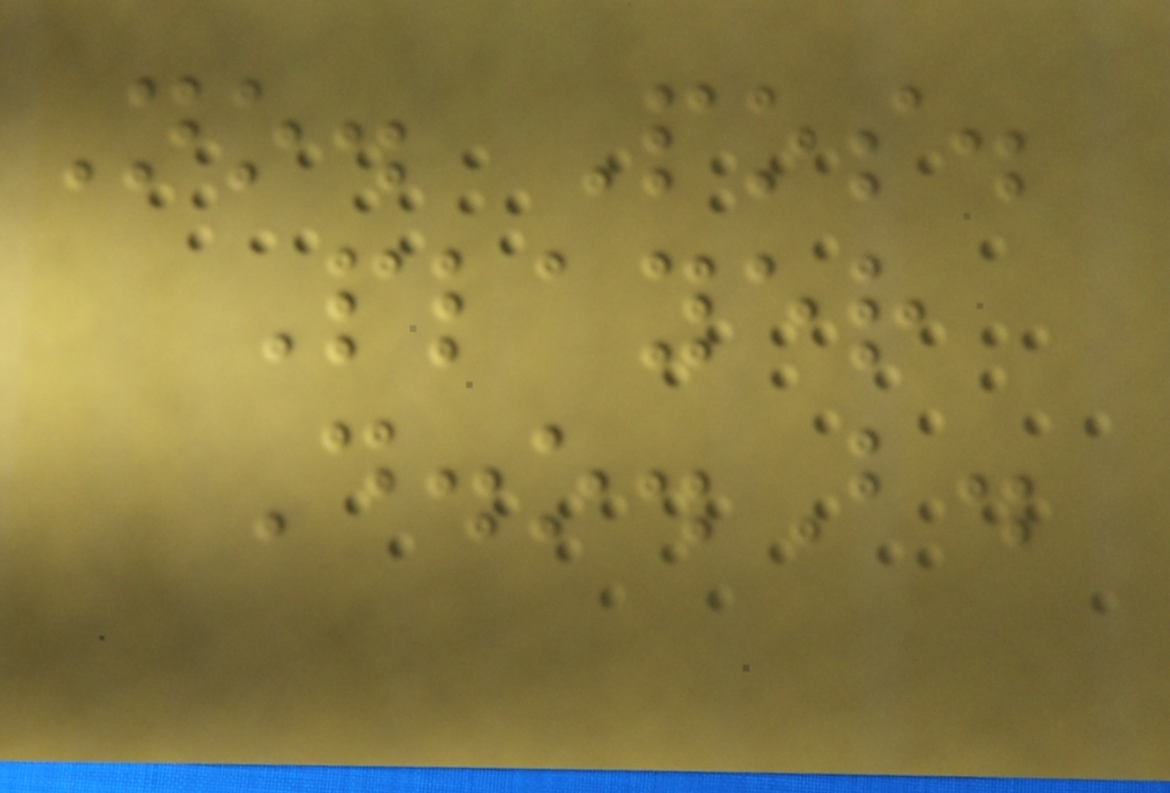No. Pos.
Player
D.o.B.
